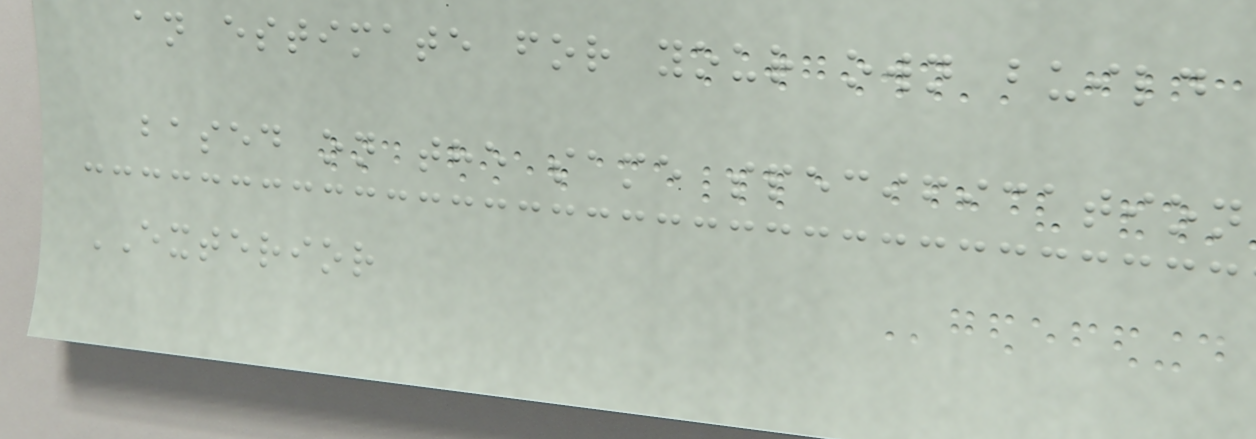an estimate for your own build
based on the same specification
EXTERIOR
